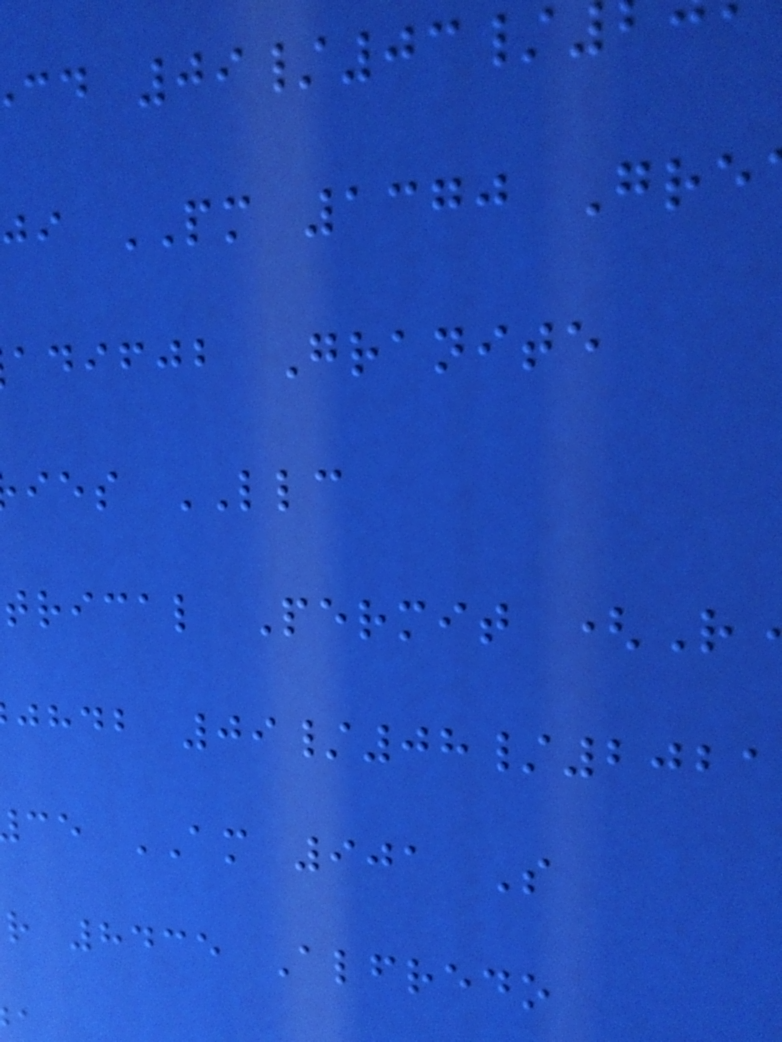cd 09/03/
ji PM 1370 Gre
adifjb Granite
ies LLC
trical Permit (R
jhdb 09/08/2021
ce AM 901 S
r 8435 Alfredo
